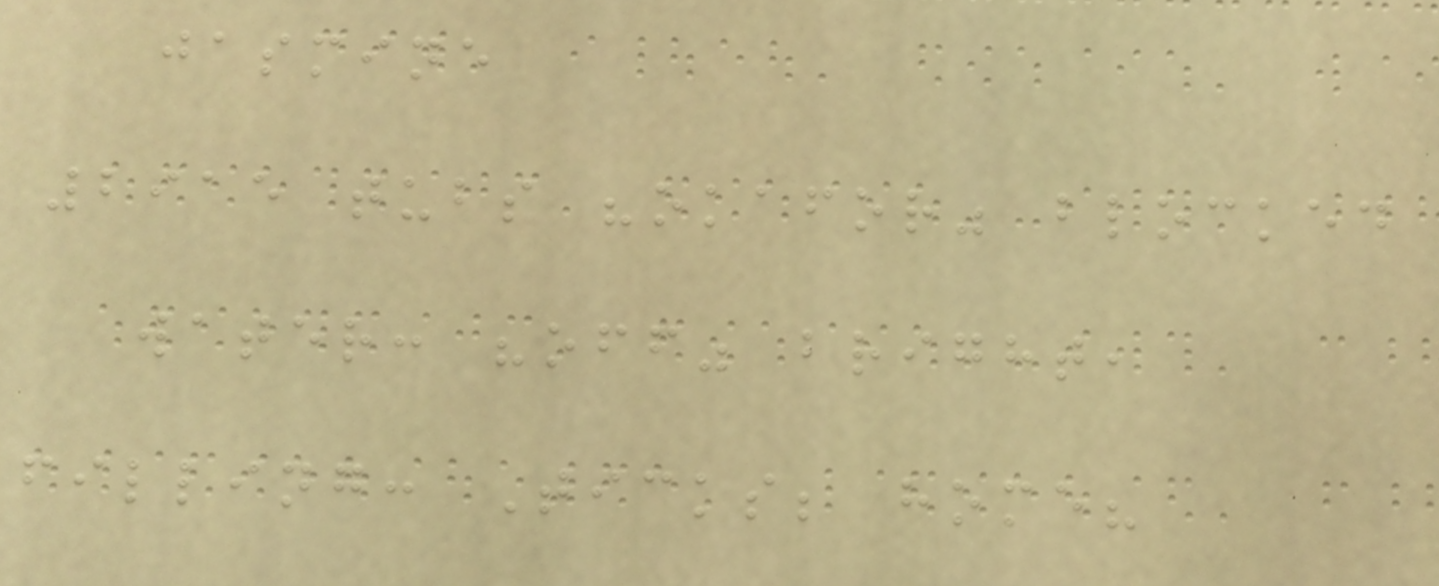jasmine
2915 tubs "okafor" blocked
water: "off" bright,
filling: Ticks; home?
